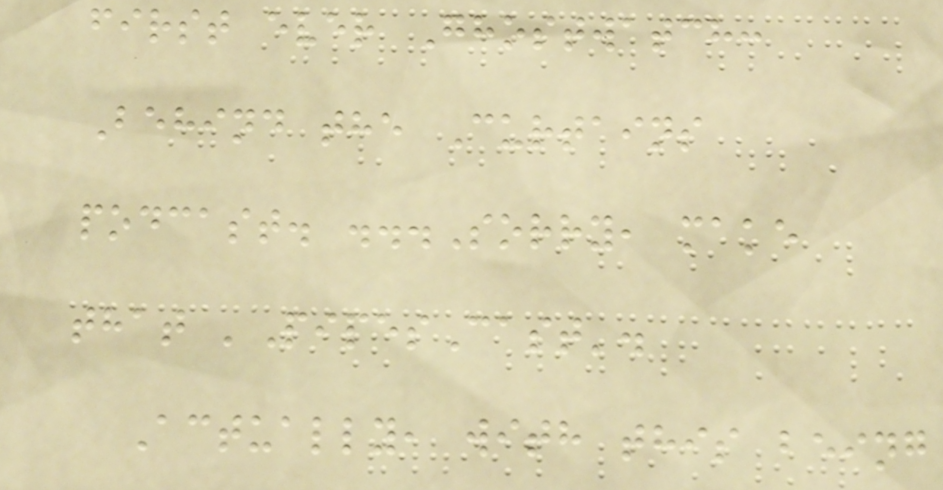first ever Ghostwatch:
Behind the Curtains
podcast. ...Sorry, make
that 'PipesCast'.
Actually, with this being
